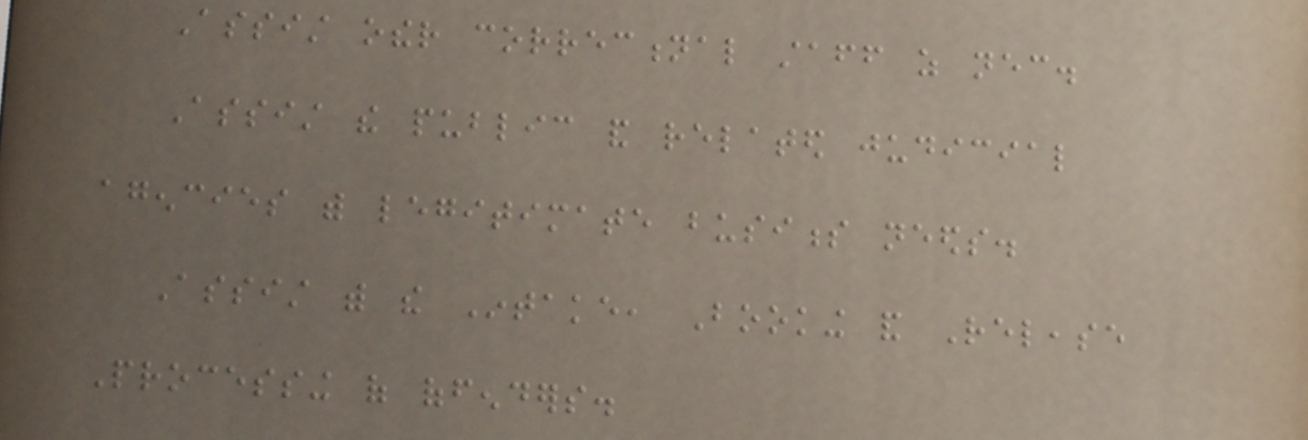Assist other correctional staff as necessary.
Assist the public and related judicial
agencies with legitimate business needs.
Assist with the Intake, Booking and Release
Processing of offenders.
